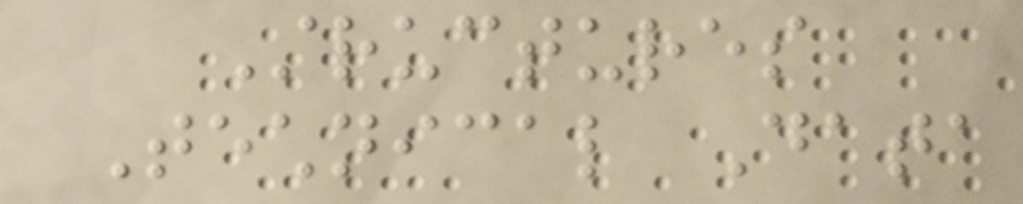Structures
Technical Data
